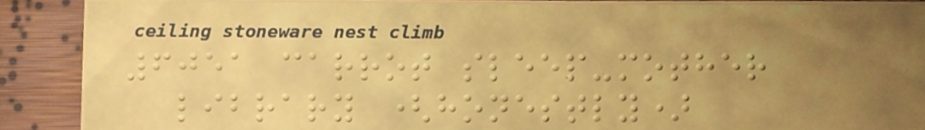6051 carrot sleep-mother
library (honestly)
